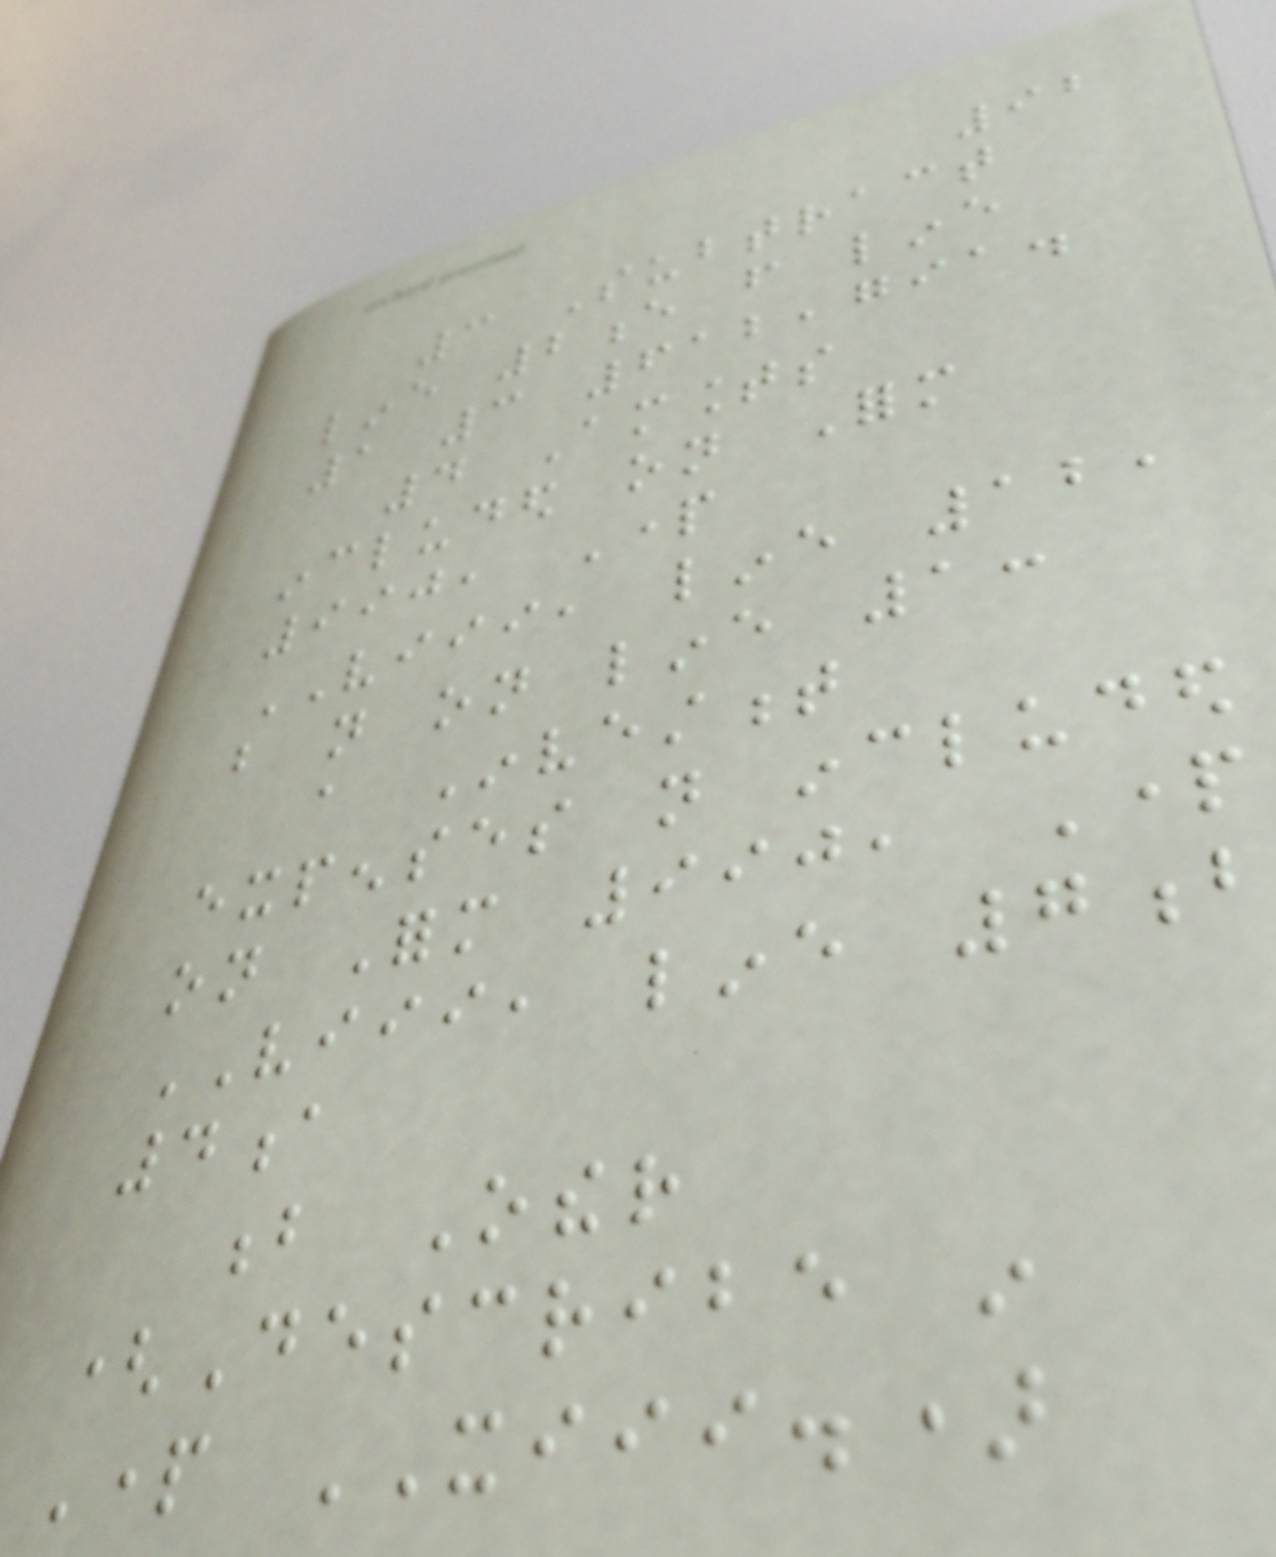92
3 Subtract
line 2e from line
1 3 612,791.
4 Amounts
included on Form
990, Part
VIII, line 12,
but not on line 1:
a Investment
expenses not included
on Form 990, Part
VIII, line 7b
4a
b Other
(Describe in
Part XIII.)
